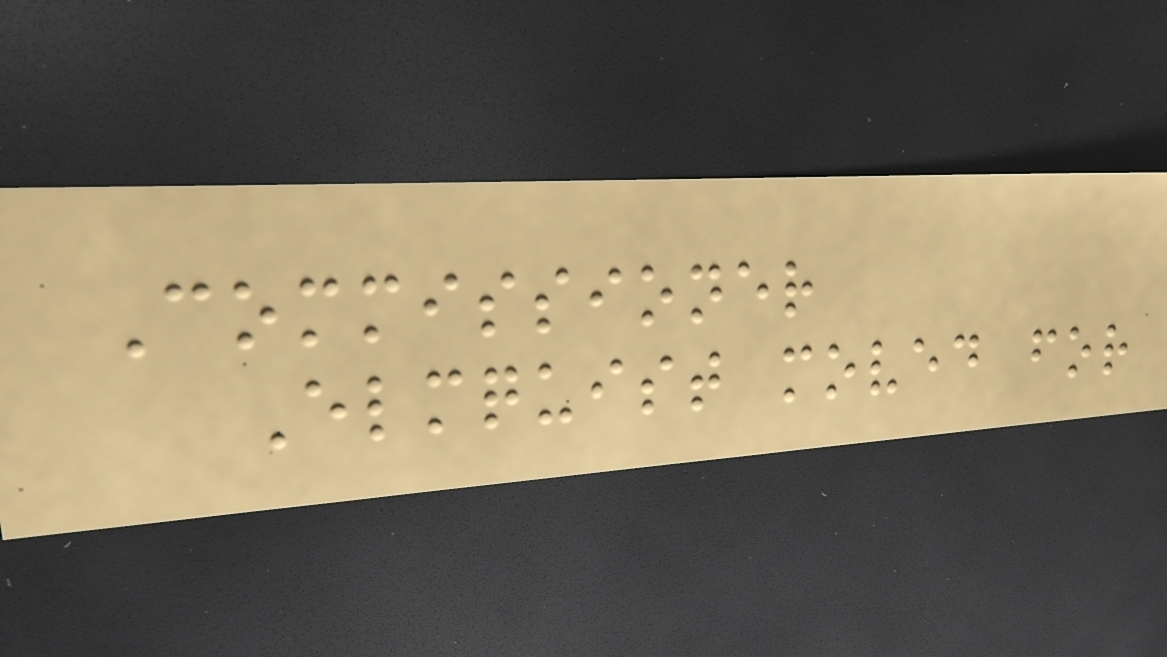Commissioner
Elmquist moved for
